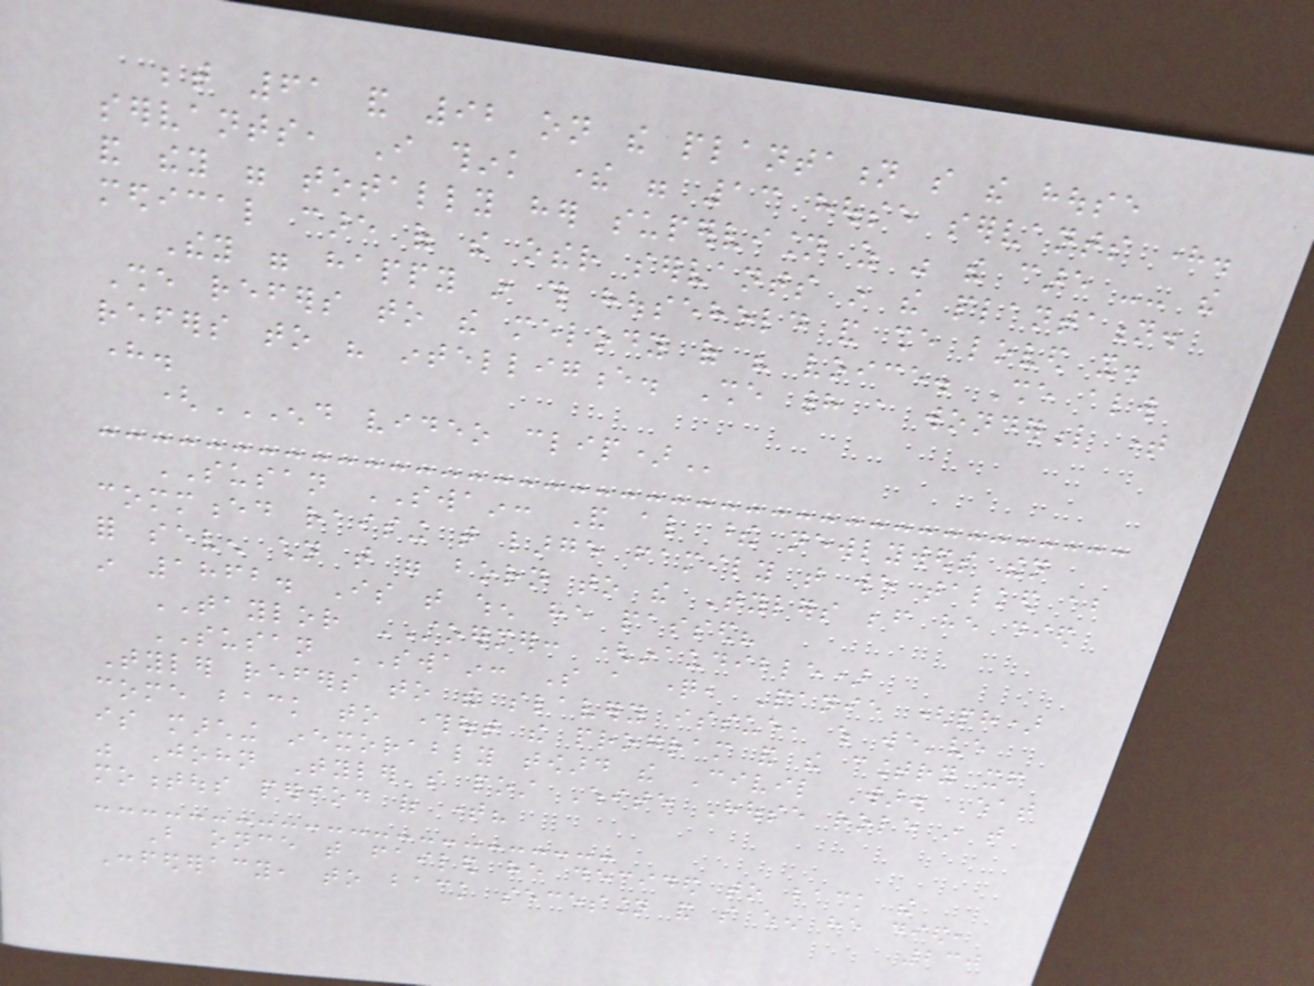between 61 and 92 on the plantation so the house
servants, I think there were 13 house servants here.
and they were totally her supervision as was the care -- the
medical care of the other servants in the plantation.
They were happy in this household and she loved it.
She refers to the melody of his voice. She always
refers to his intelligence. She had a wonderful time
here.
(END VIDEO CLIP)
SUSAN SWAIN: And also these newlyweds then
commenced raising that large family that we talked about
for seven children that were born to the Tylers before he died
in 1862. Is that when he passed?
TAYLOR STOERMER: (inaudible)
SUSAN SWAIN: So a question, Panie (ph)
Tyler refers to the slavery issue, which we've
come back to throughout the program and the country itself
is marching inexorably toward the Civil War. What
was John Tyler's post White House role in that
momentous period of time?
But once that failed he decided to back the
Confederacy, to back secession and so when he died,
230
